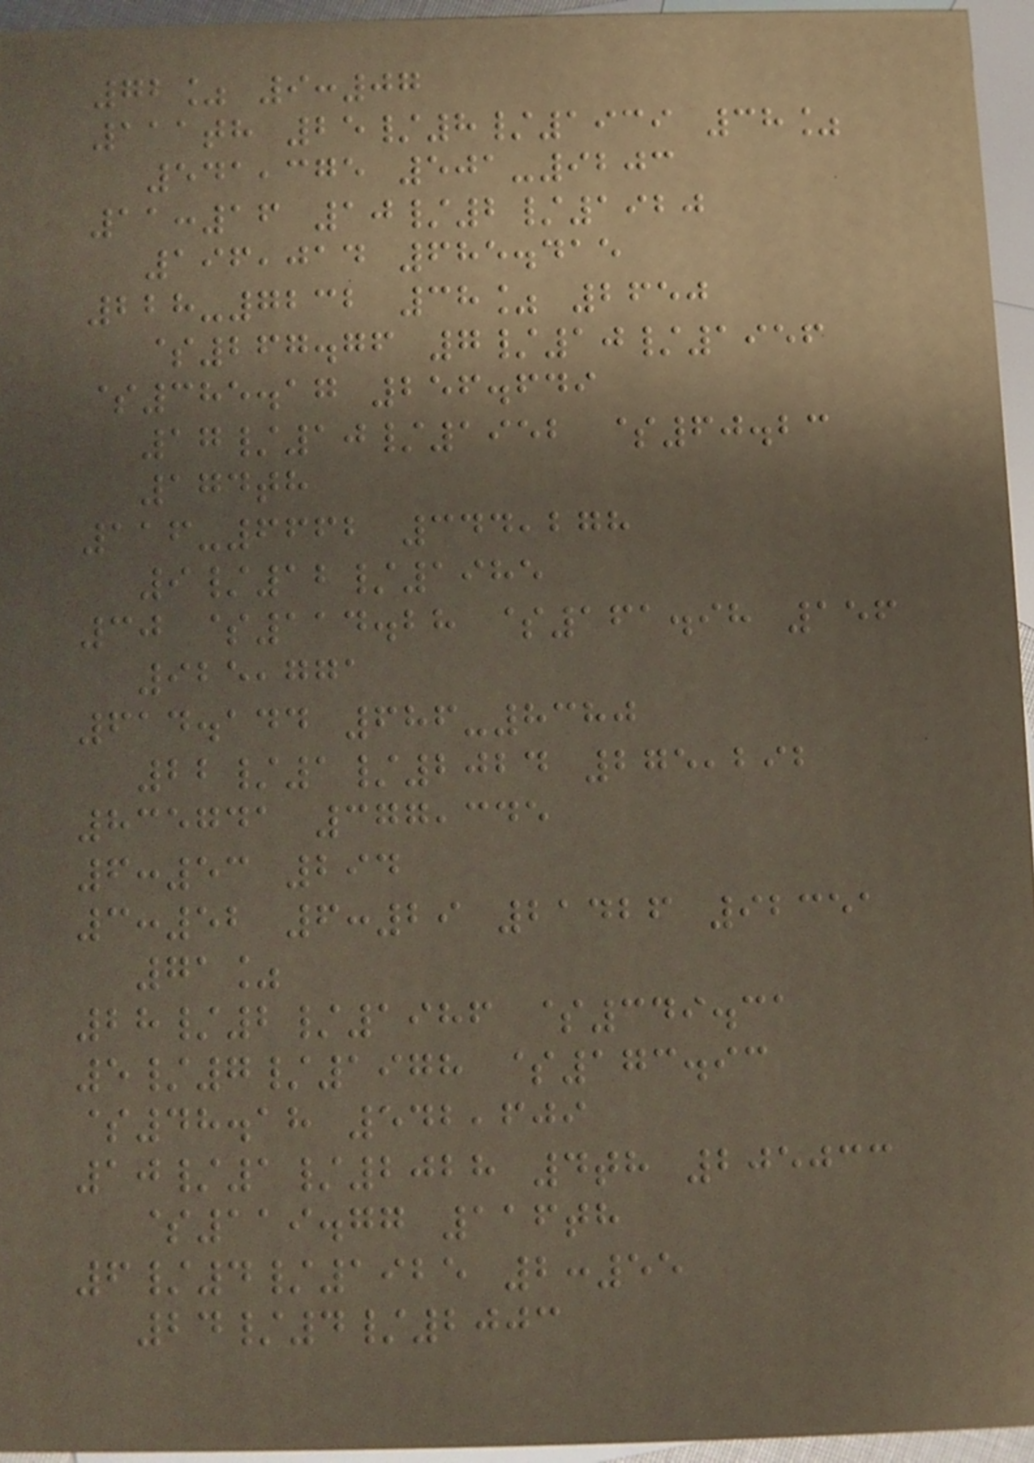72% 9:07
111th 25/8/1939 38%
541,375 501-9203
11:16 10/2/1920
196,014 685.415
228-7232 38% 2650
$267.76 7/10/1956
$385.17 256.649
17/10/1952 $60.23
174th
116-6662 344,278
9/12/1985
30 $114.28 $161.98 156
925,771
614.144 686-8380
22/1/2024 275,292
835741 377,345
6:53 294
3:52 6:29 21426 92351
71%
28/2/1986 $349.31
5/7/1978 $173.93
$48.18 542,609
10/1/2028 4th 205033
$119.77 116th
6/4/1925 2:55
24/4/2003
